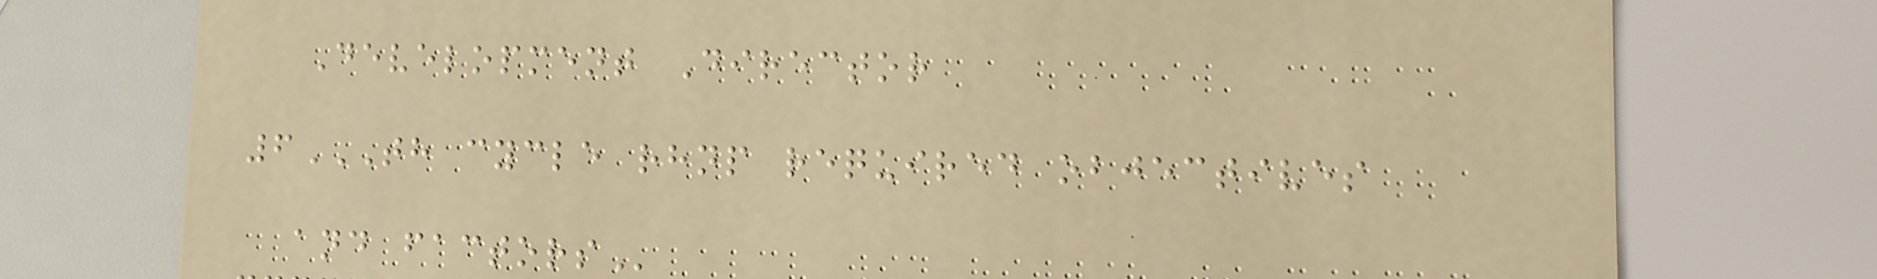Development Director
6TH CYCLE RHNP REQUIRED OBJECTIVES
AND FACTORS
